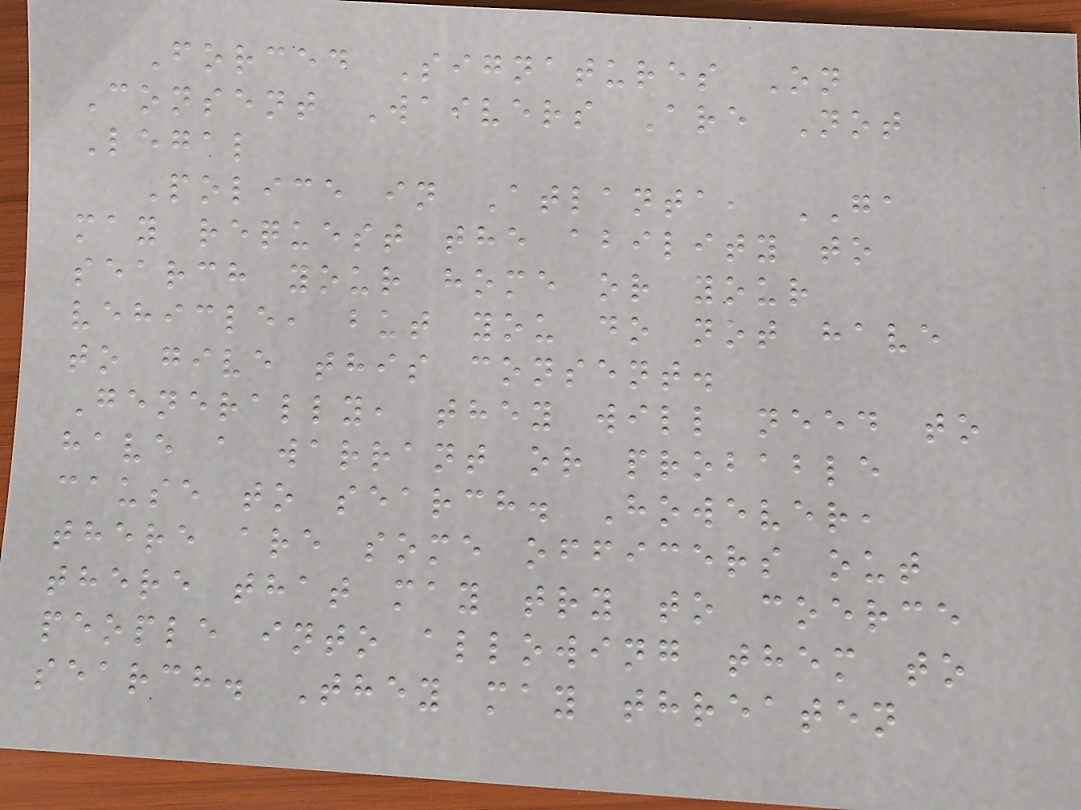Forced Signatures On
Consent Waivers Are Not
Legal
Police in Atlanta, GA
may request the ability to
search your home or your
vehicle, but you do not have
to give this consent.
Generally, they will need to
have a warrant or probable
cause to search. However,
there are some officers out
there that may try to coerce
people into allowing them to
search. They may threaten
